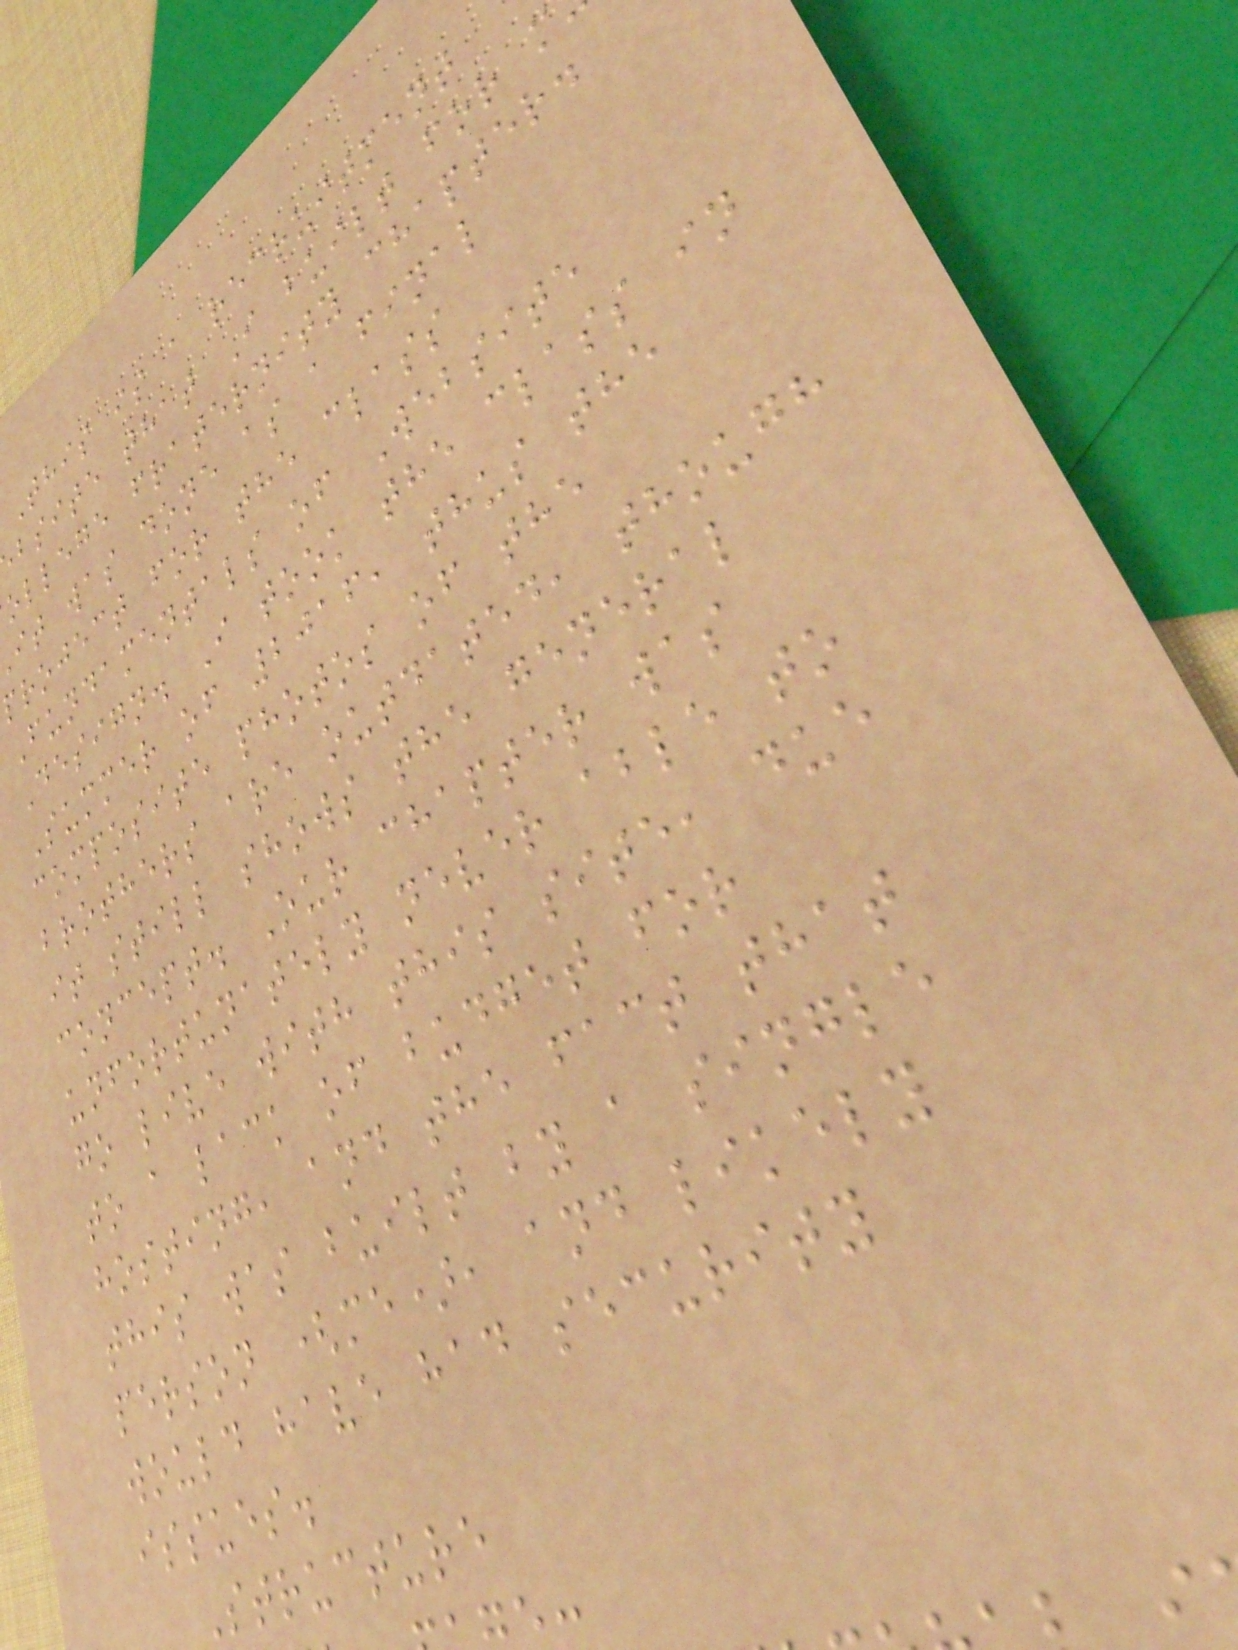This is a recruitment
bsite that I built for m
ollege fraternity chapter.
it was done as a final
project for the class
Fundamentals of Website
Design. I took the class in
Summer of 2016, thus the
composite photos of the
brothers are outdated, though
it still shows the general
concept. Our chapter was
unfortunately never able to
go live with this site, due
to a lack of budget for
hosting, and the fact that
this was built by a single
person (me), and likely
would have had security
issues.
Structure
